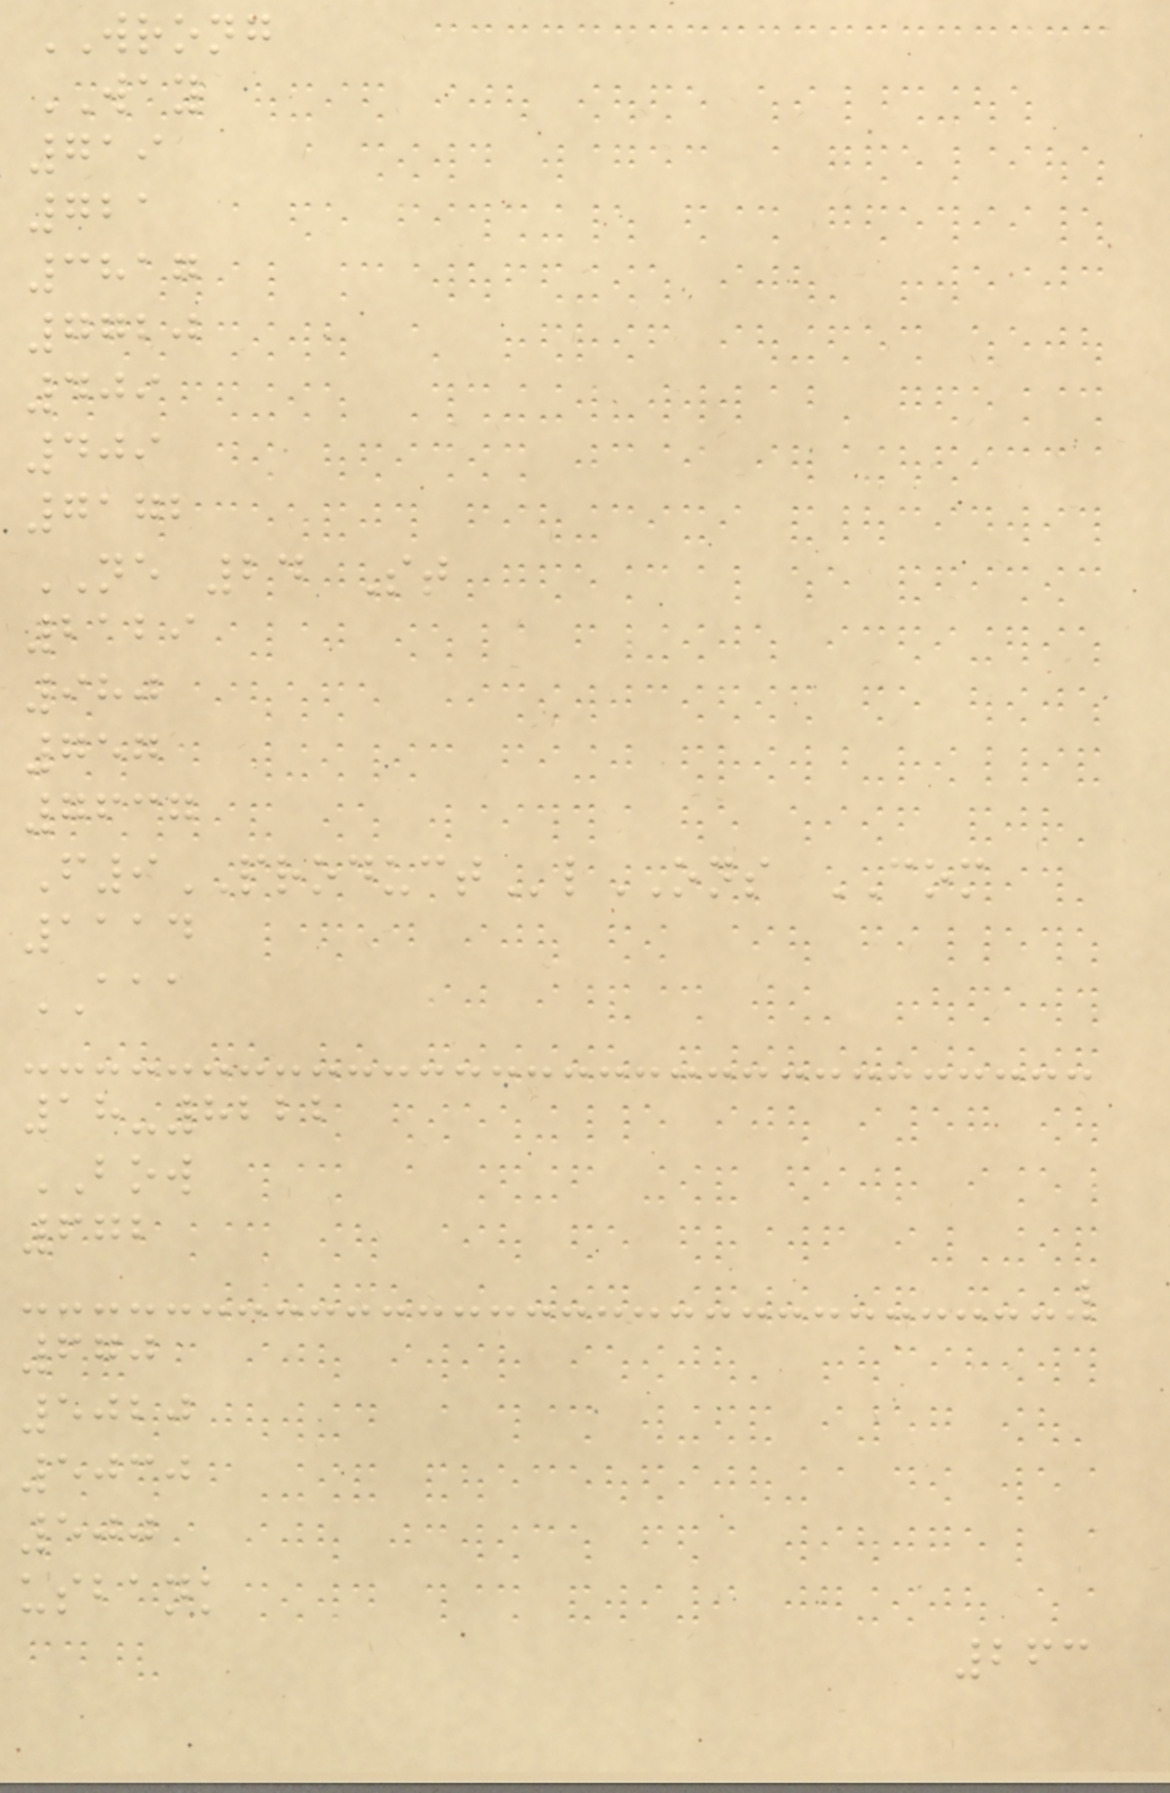WRONG
WAY
719
721
3817
7720
409
409
7172
NE 24 St
2129
980
757
7637
F9PRODUCTlONS COM
1114
AAA
18-8222
BOW
672
670
5020
5030
500
usbank
263
